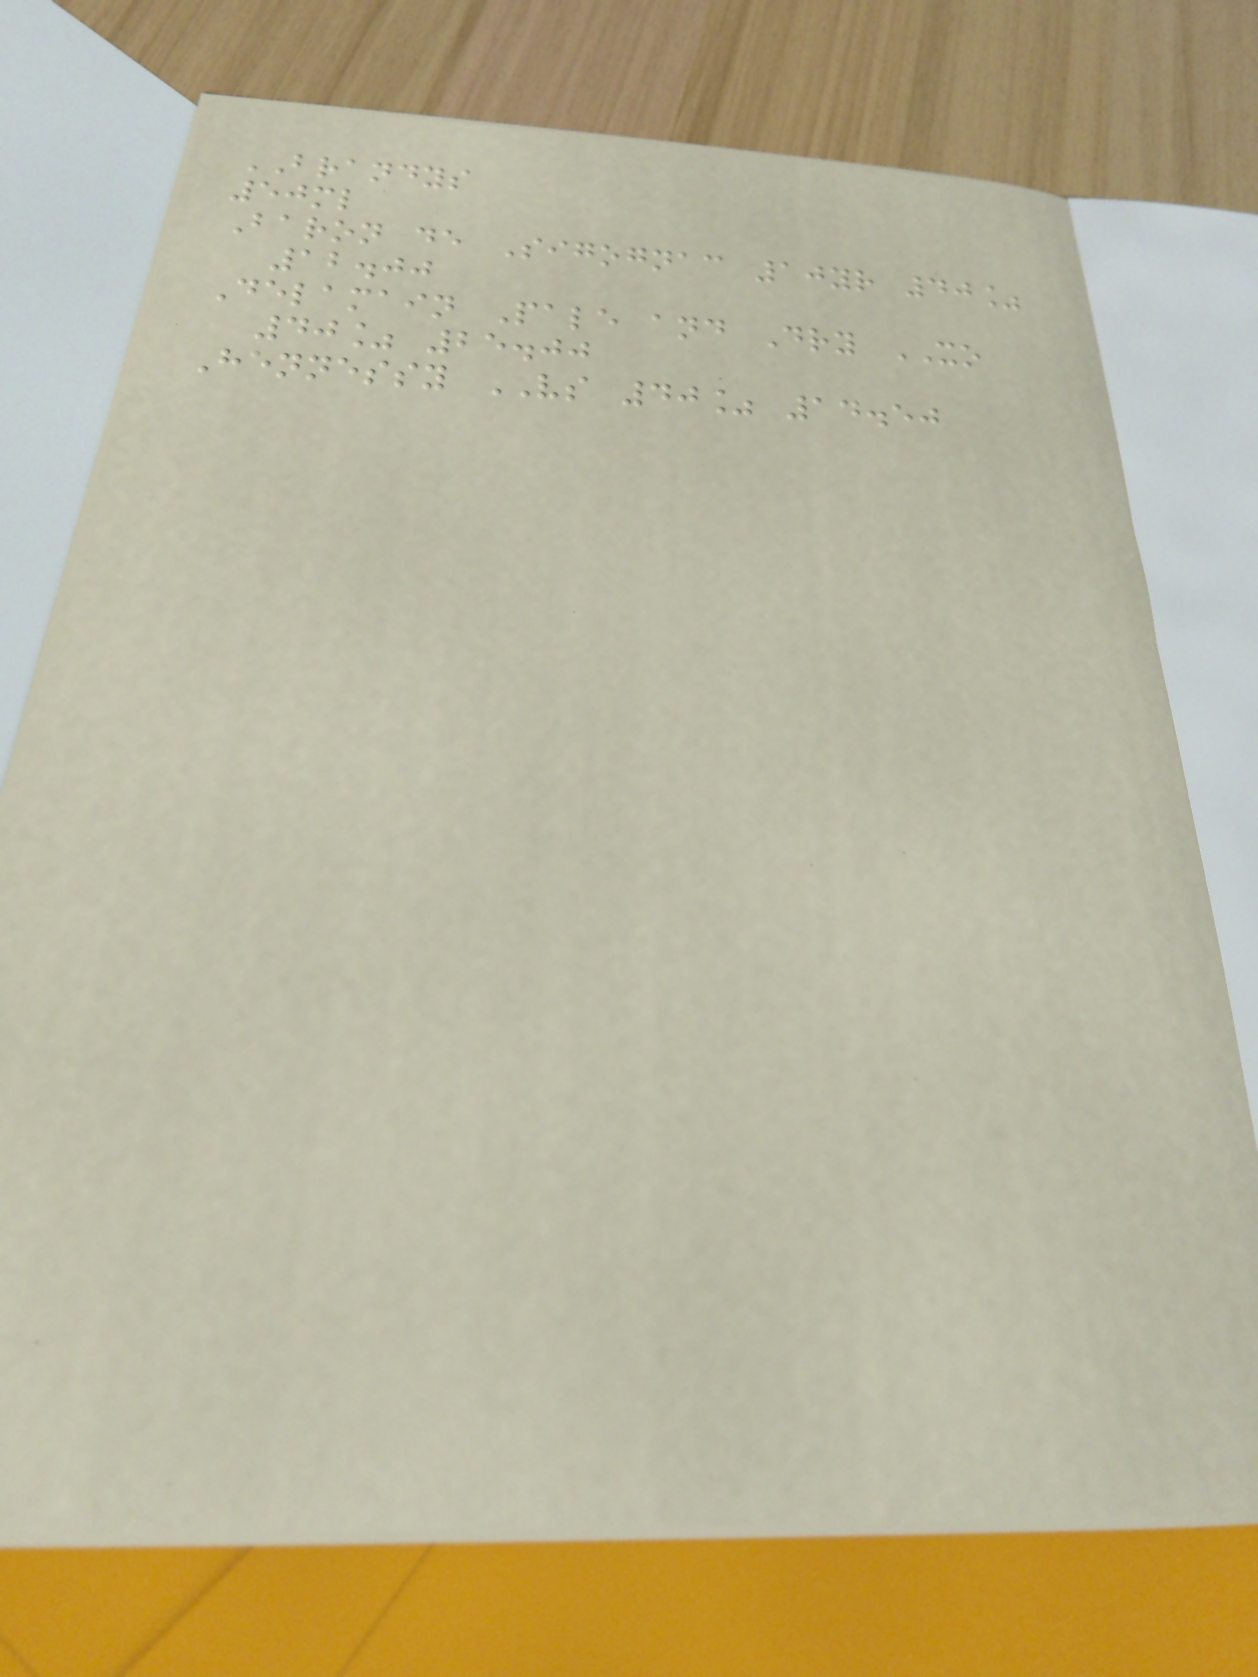BRANDYS
50ml
Baron de Sigognac 10yr 40%
12.00
Delamain Pale and Dry XO
40% 25.00
Hennessy VS 40% 14.50
